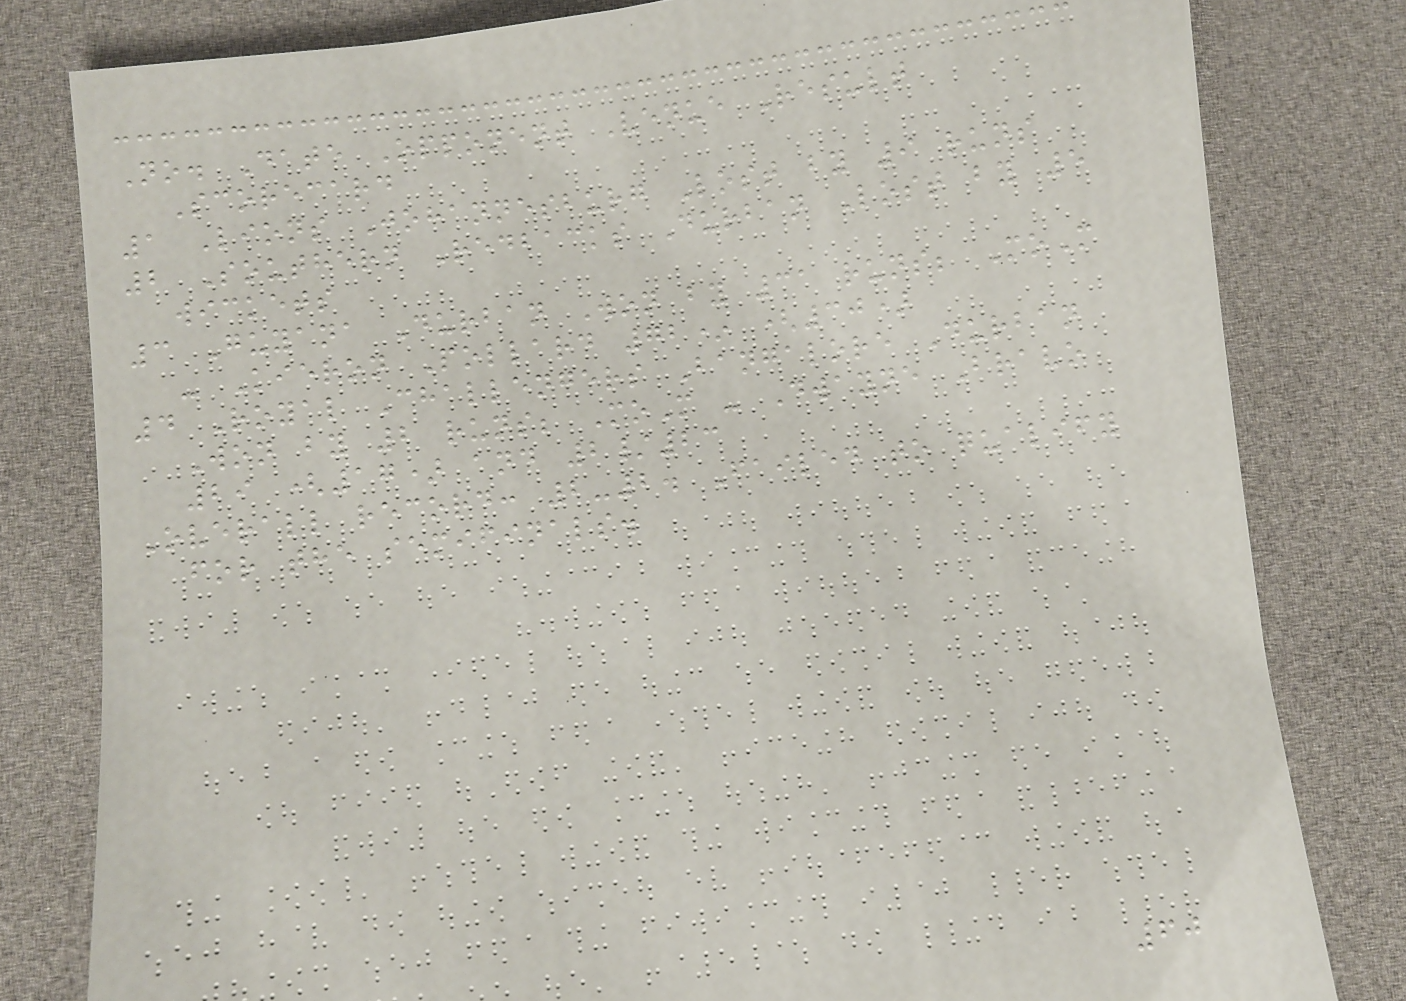No. Date Opponent Venue Result
Scorecard
1 Lions Johannesburg Lost by 9 runs
2 Southern Redbacks Durban Lost by 5
wickets
3 Guyana Durban Won by 31 runs; MoM
- Kieron Pollard 72* (30)
4 Royal Challengers Bangalore Durban
Won by 2 runs; MoM - Dwayne Bravo
29 (17) and 2/23
Overall record: 2-2. Failed to qualify
for the semifinals.
60
